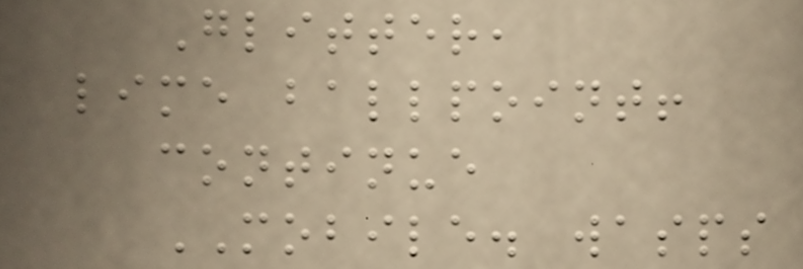Glitter,
lime ballpoint!
continue
MOBILE. wasps
